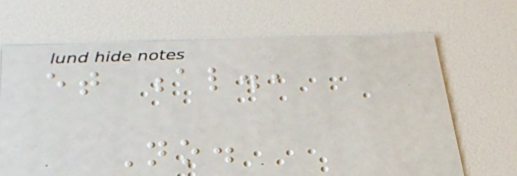et al.,
No.
